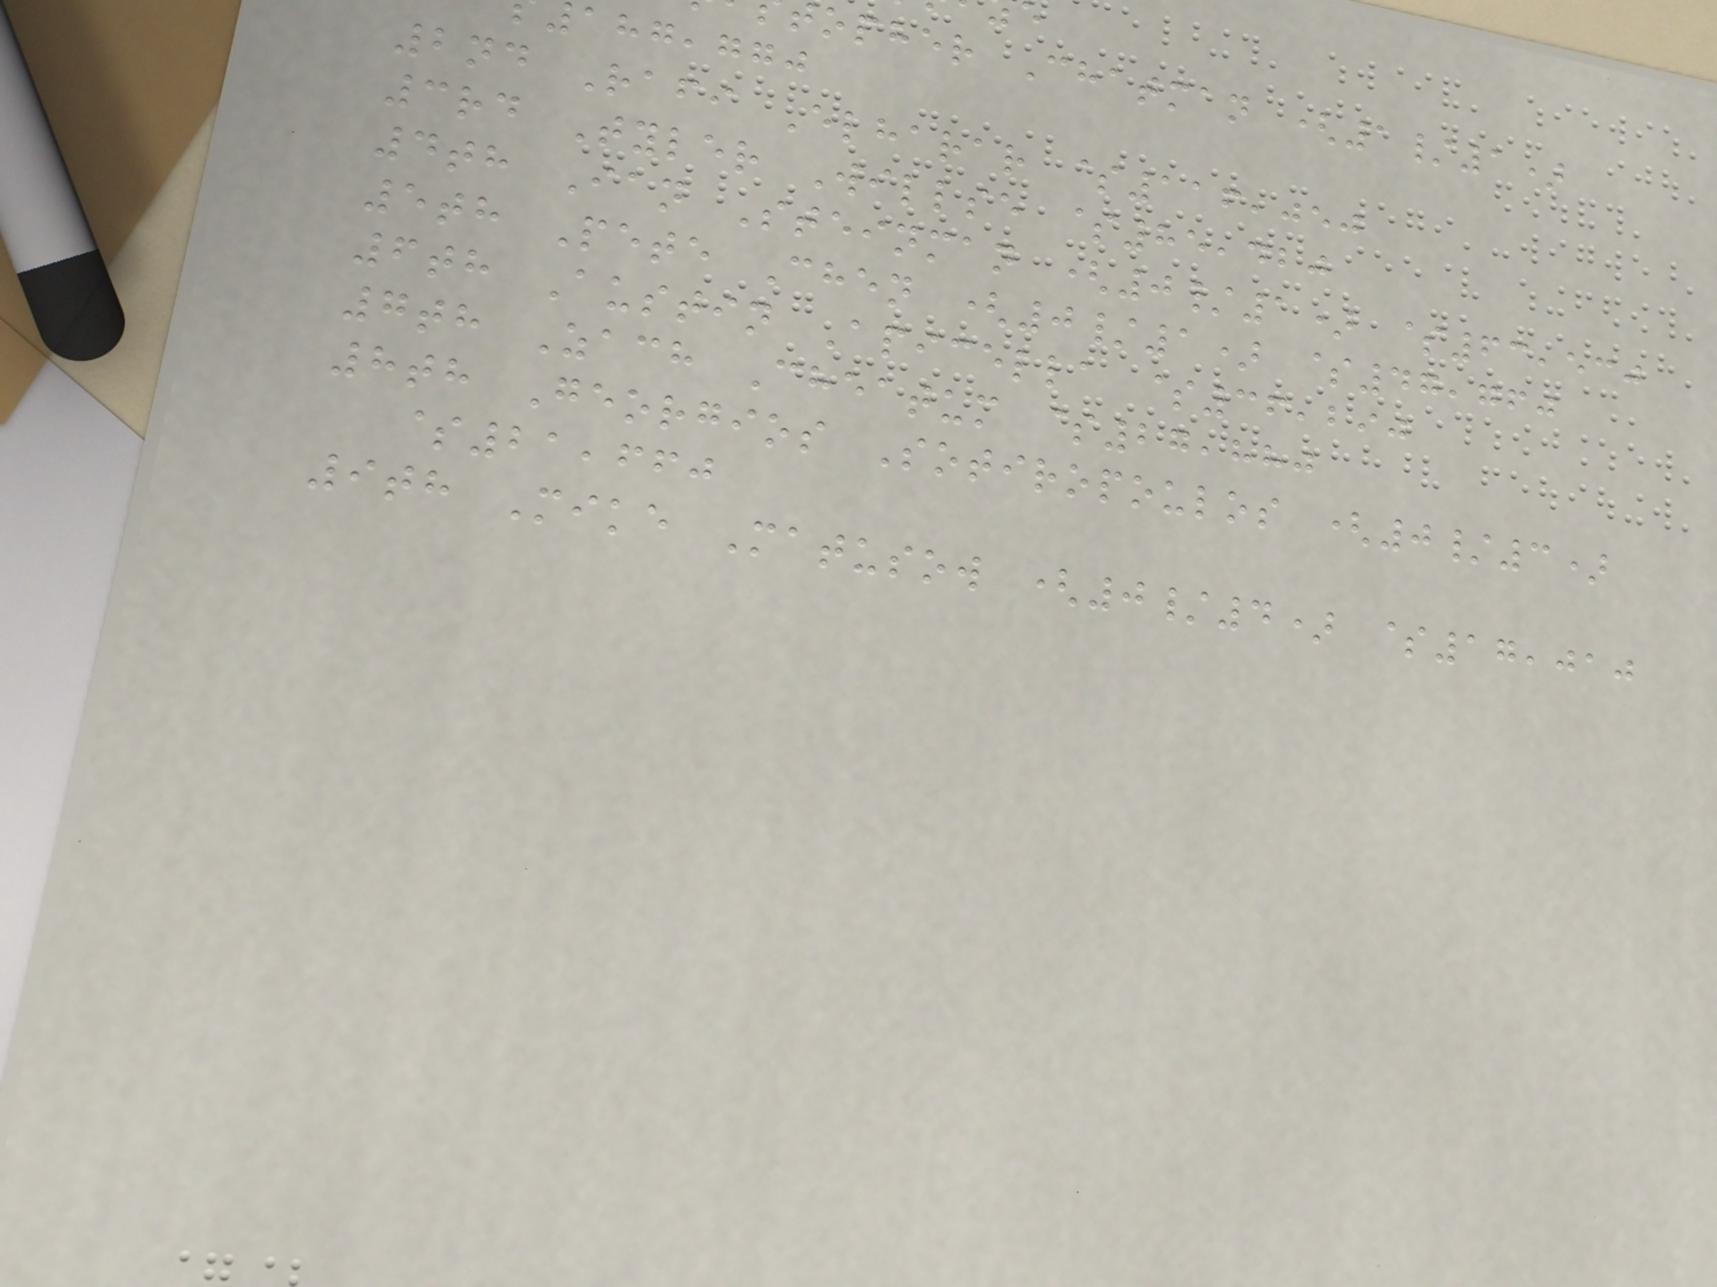opher Chatman (1/1)
,ggj
2nd Rafi Elharar $116,050
3rd Tyler Willse $85,420
4th Ian Steinman (0/1) $63,530
5th Pete Chen (0/1) $47,760
6th Austin Apicella $36,290
7th Zach Cheatum $27,880
8th Georgios Sotiropoulos (0/3)
$21,660
9th Mike Matusow (0/4) $17,010
